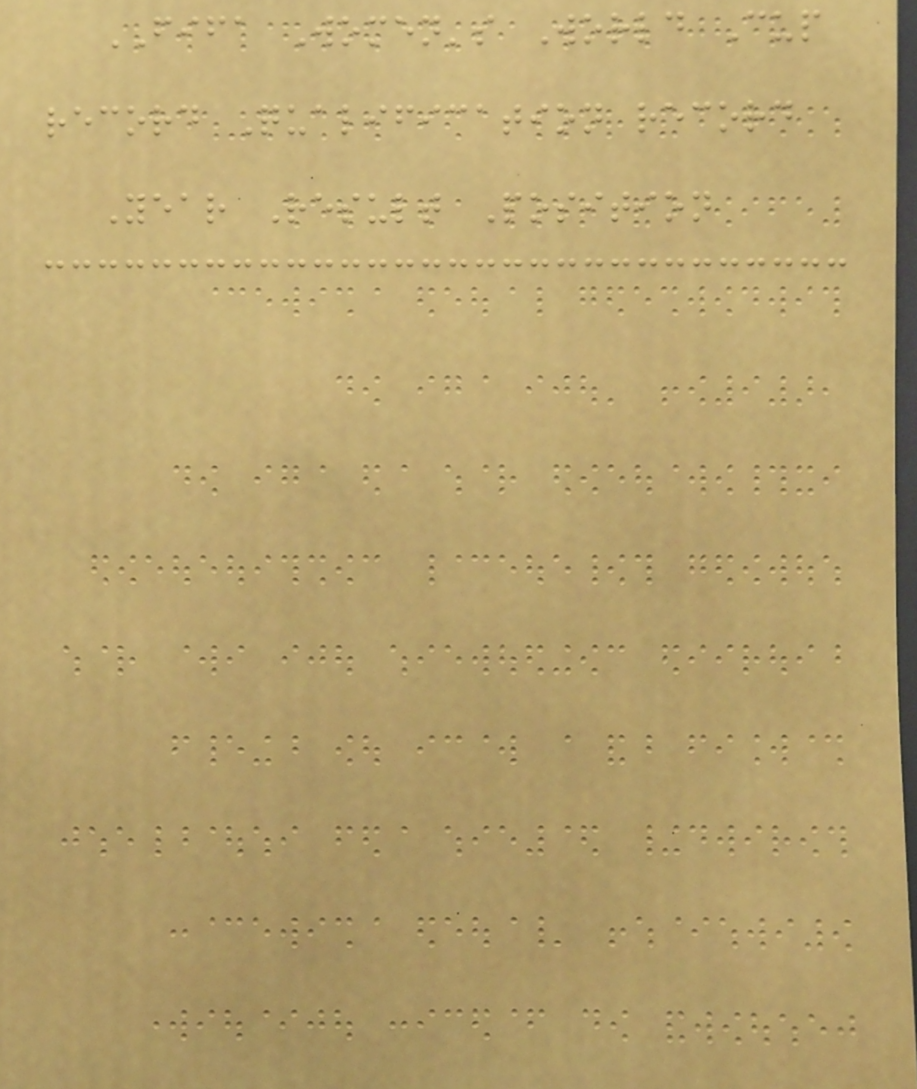FIFA Women's World Cup
record Qualification record
Year Result Position
